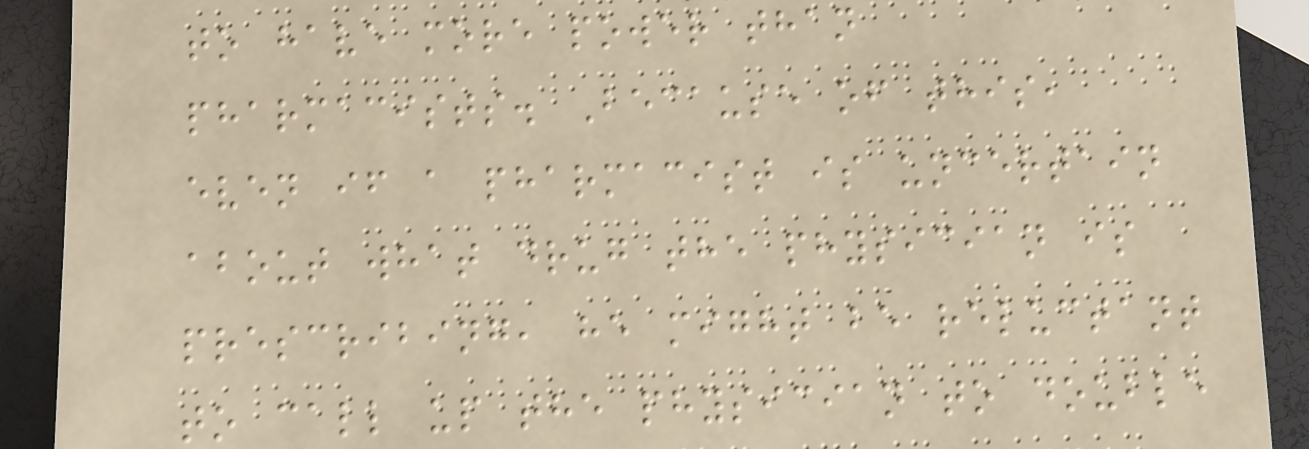to have more power than
pharmacists. Because of this,
even if a pharmacist is uncertain
about what drug the physician is
prescribing, he might be reluctant
to call up the physician to double
